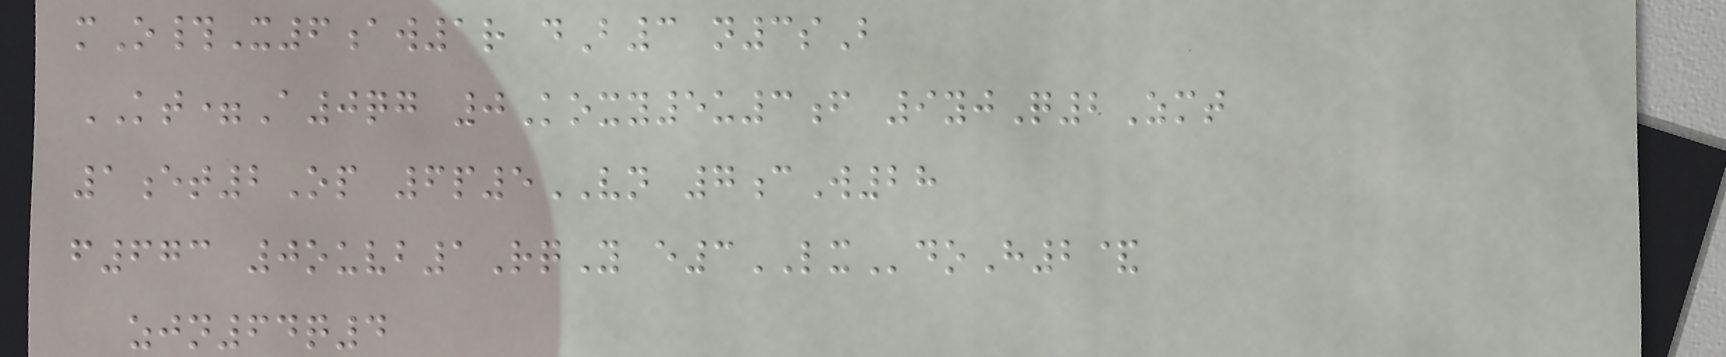mO#X6aw1r dB3 n3sB
KT=A0qg 0Koxy5u3f 9yjQ2Zmt
1et2Op 6p5VN 7cW28
f673 0ouvb1RqY e3LXdoH2&
zjn64q4
